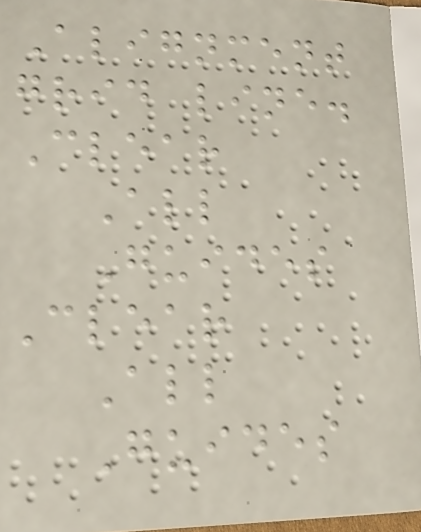Alignment
grid line.
Clear
All
Guides
Clear
All
Guides
